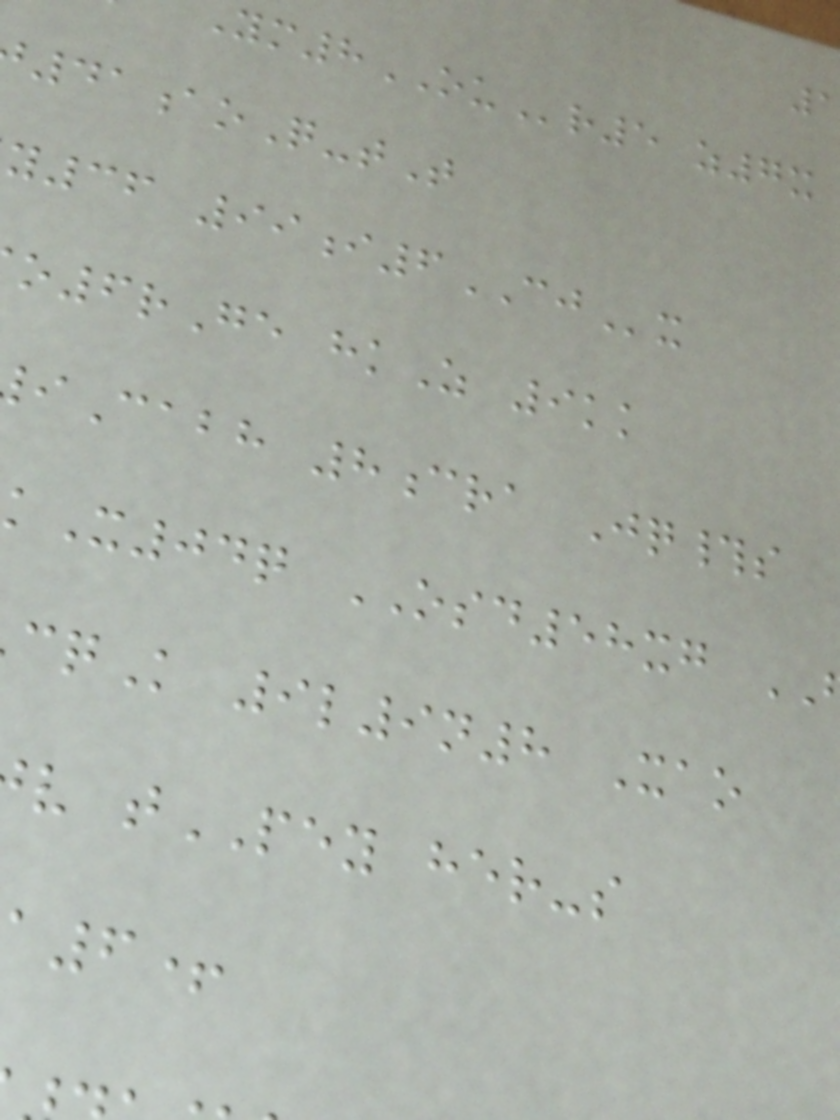m8OUr5 z7x
41aoQ-tT
y36 99i6CJx
o6rGe hkZ 9kk
Cabh 8cra Jq#s
kX04q OSD58xg
qK 9l9n8 Xao
v tPEY her-s
6+
